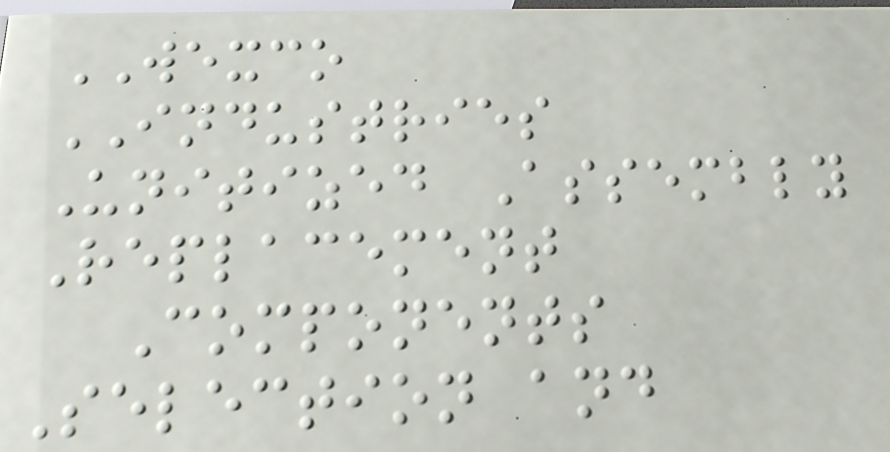WEXCO
INDUSTRIES
Unitized Assembly
Replacement
Components
Selection and
